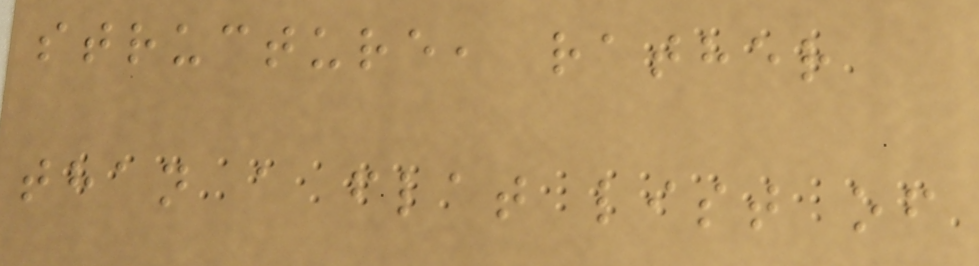structure, rather
than a flat list of
